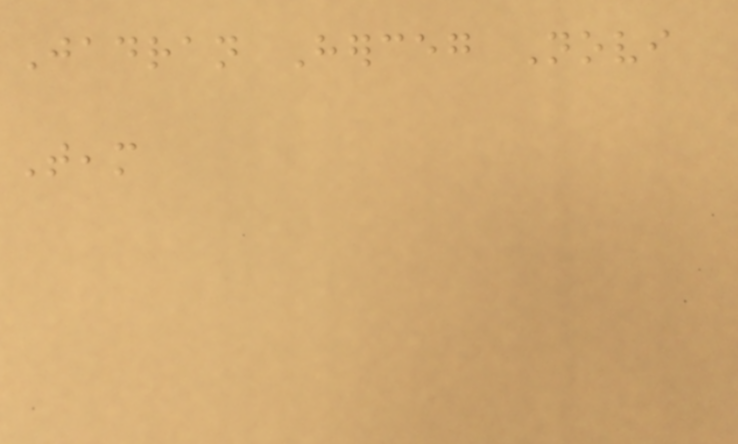Jadran Herceg Novi
Team
